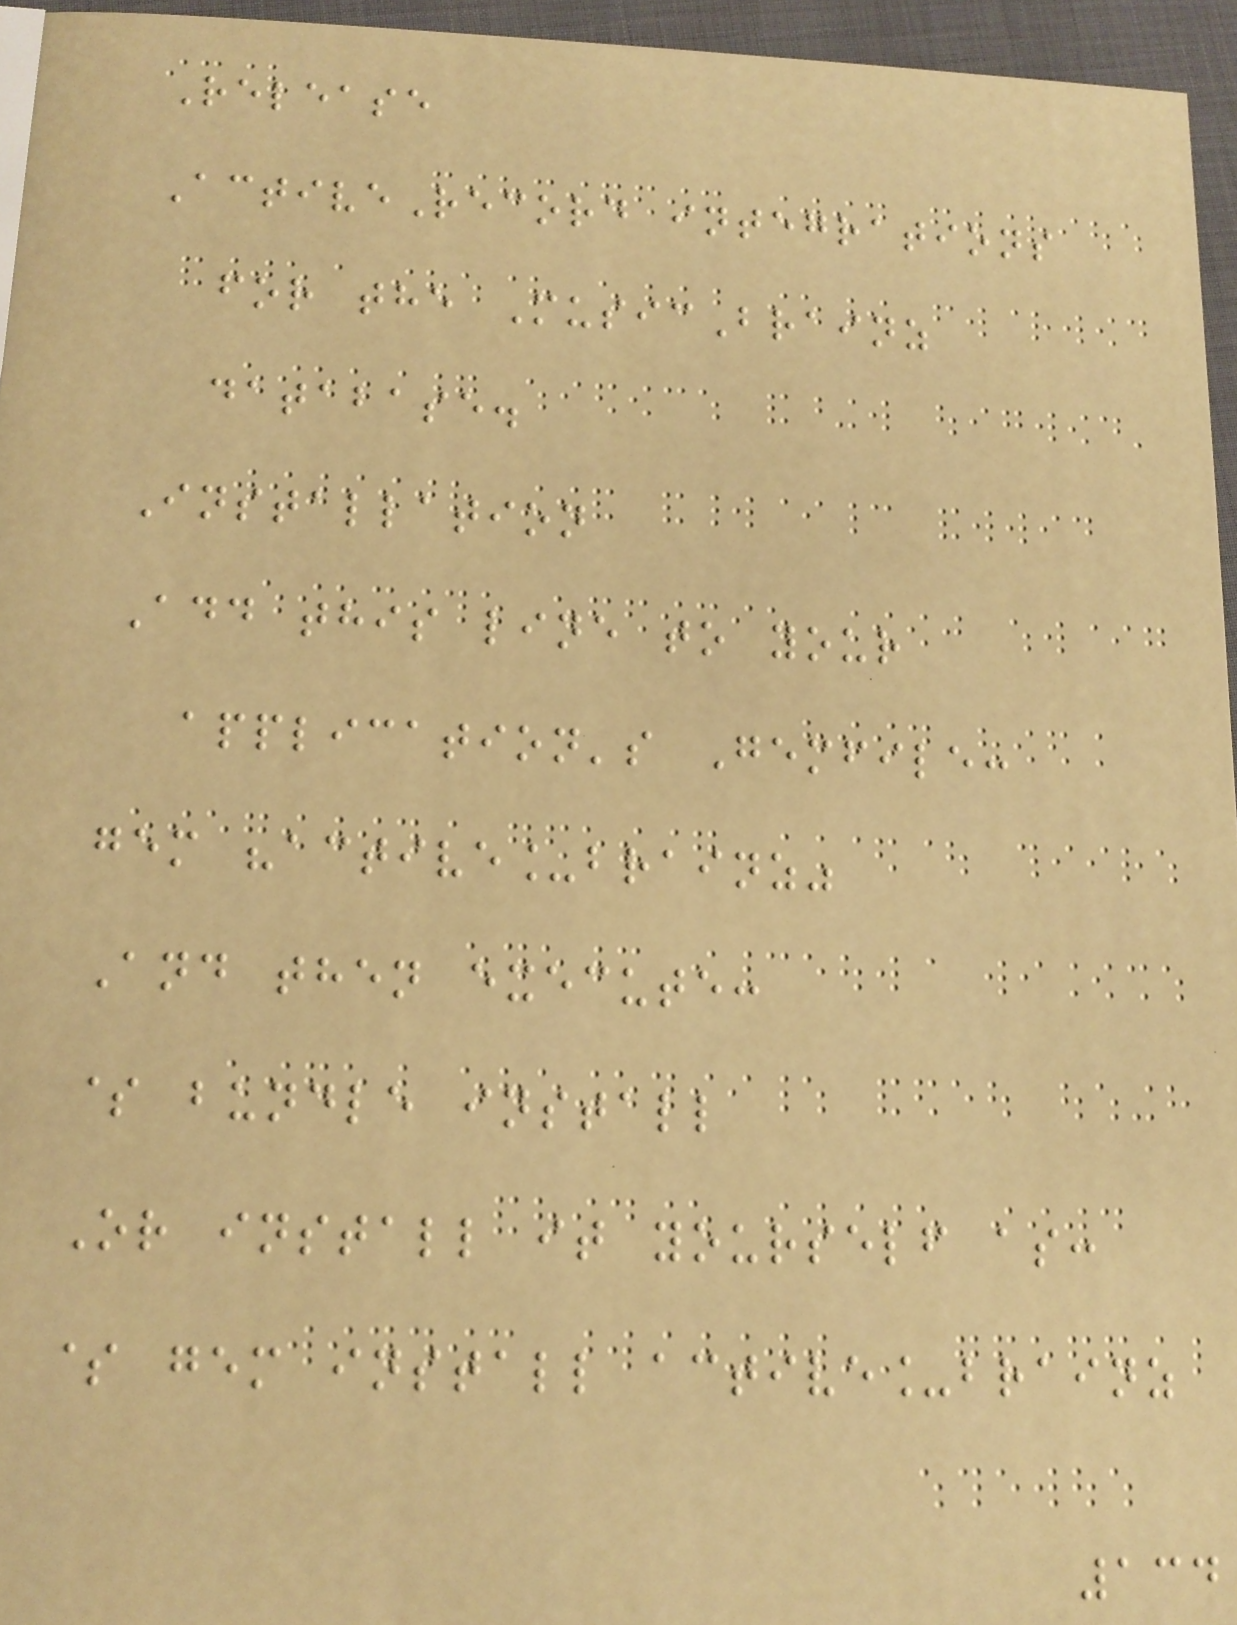Release
ActiveRecord integrations
for the MusicBrainz
database.
Installation
Add this line to your
application's Gemfile:
gem "active_brainz"
And then execute:
$ bundle install
Or install it yourself as:
$ gem install active_brainz
134
